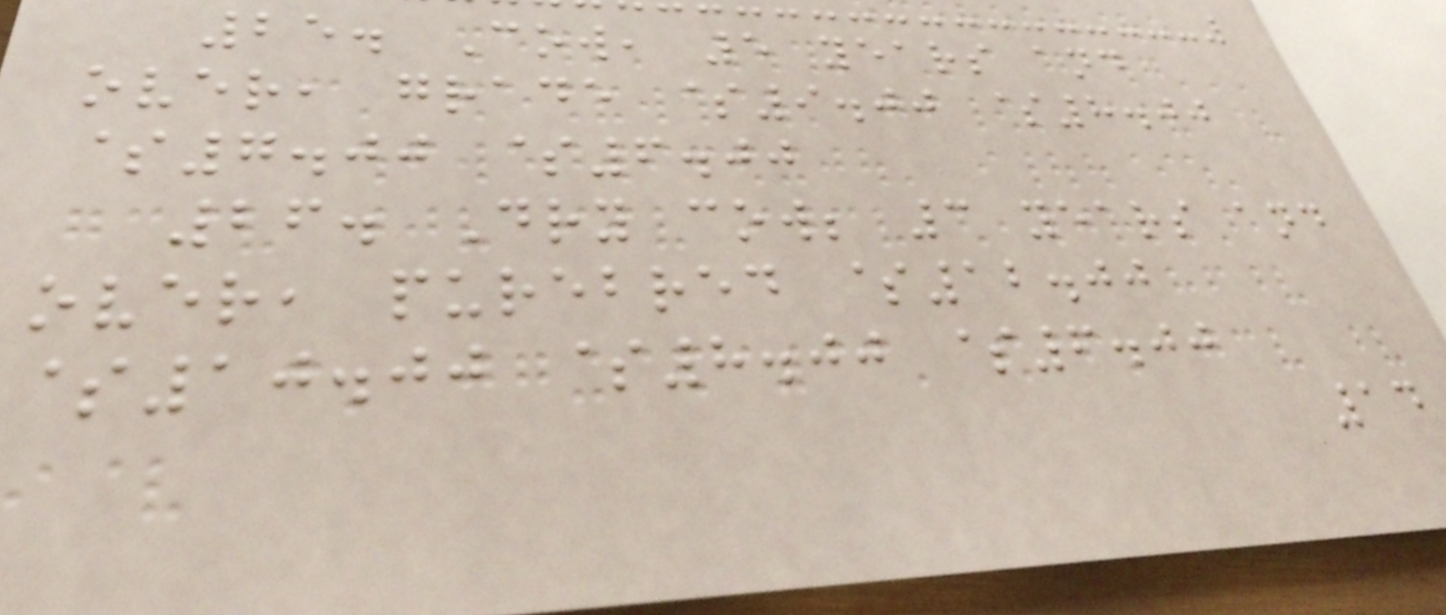25. Cow, 5 years and
over, grade $9.00 $8.00
$7.00 $6.00
26. Dry cow; 3 years and
over, purebred $12.00
$10.00 $8.00 $6.00
14
